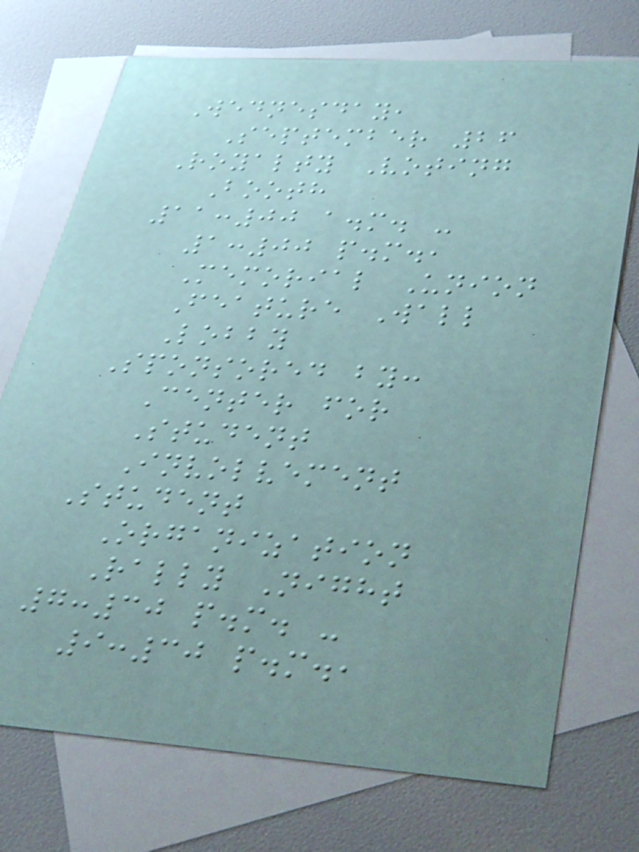Wednesday,
September 26
Royalty Voting
Booth
11:00 a.m. -
1:00 p.m.,
Memorial Union
Feature Wall
Lobby
Sponsored by:
Center for
Student
Involvement
Student
Organization
Rally Night
7:30 p.m. -
9:30 p.m.,
